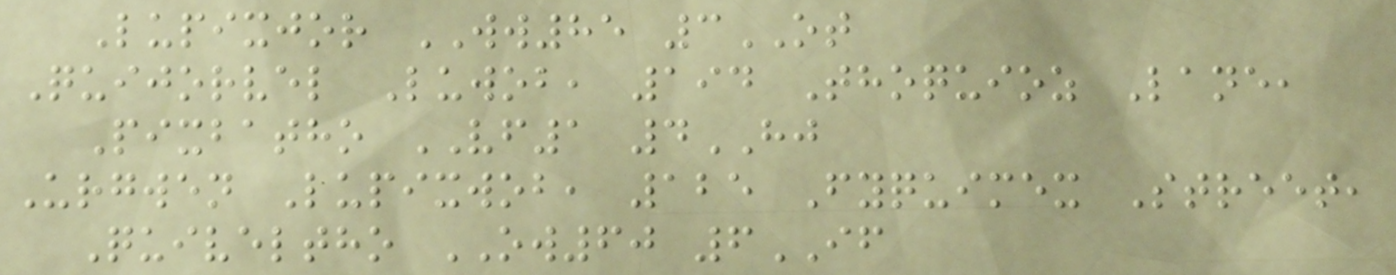Lupixjor WW85 3OT
Quijorvel Luwob, 194 Thoquioz Lane,
Pixbatho VF1 4HJ
Urgwen Lupixwob, 125 Fyquimex Street,
Quiveltho OW60 6IF
